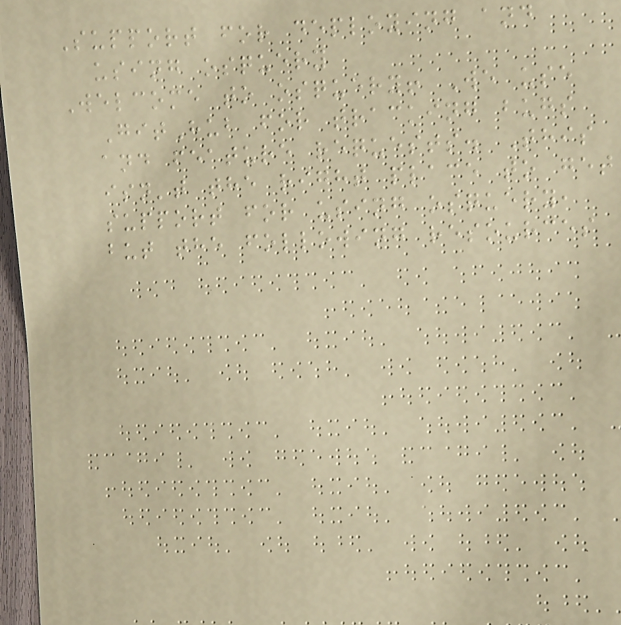Support for deploying and
using osquery
Welcome to osquery! We use
GitHub for tracking bugs
and feature requests. This
isn't the right place to get
support for using osquery,
but the following resources
